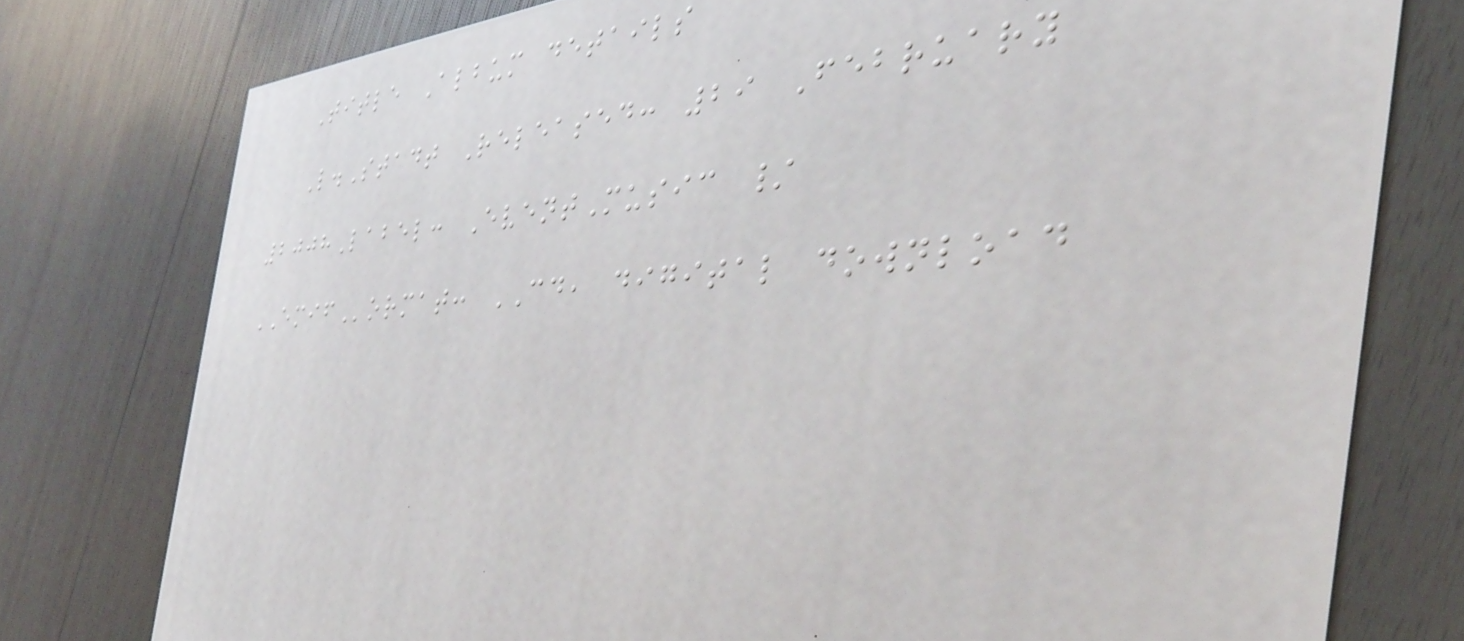Title Album details
L.Stadt Released: 29 February
2008Label: EventMusic /
EMIFormat: CD, digital download
